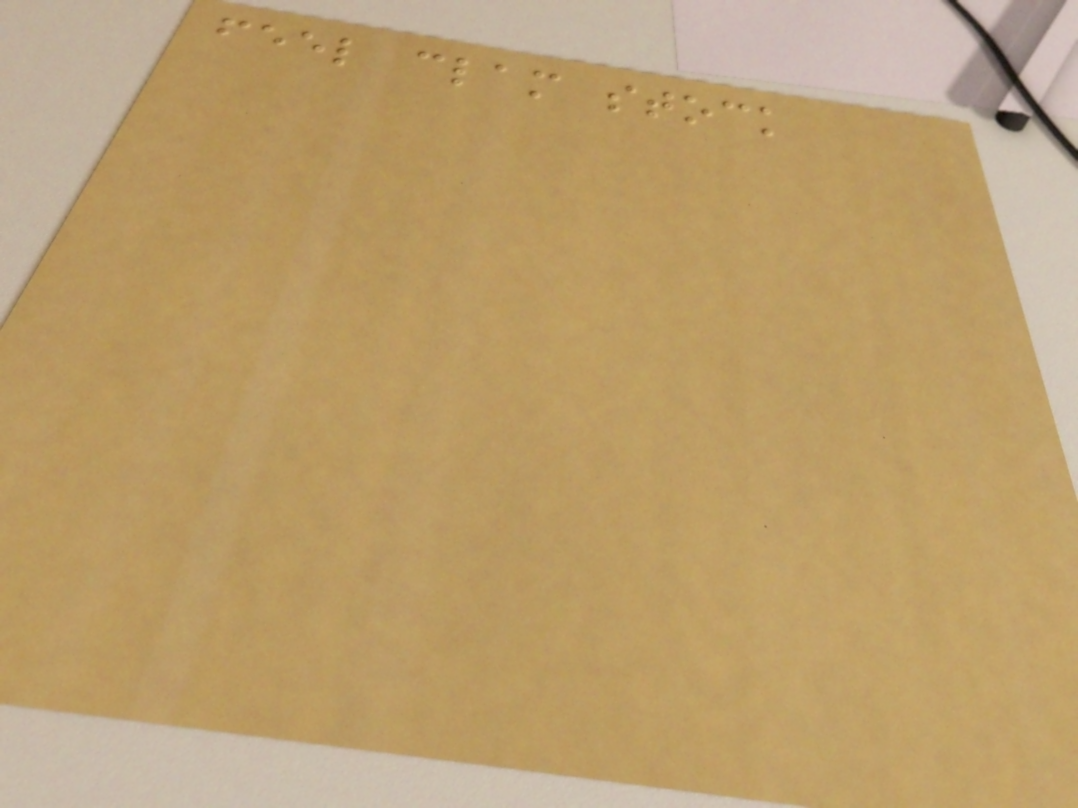feel clam stock
